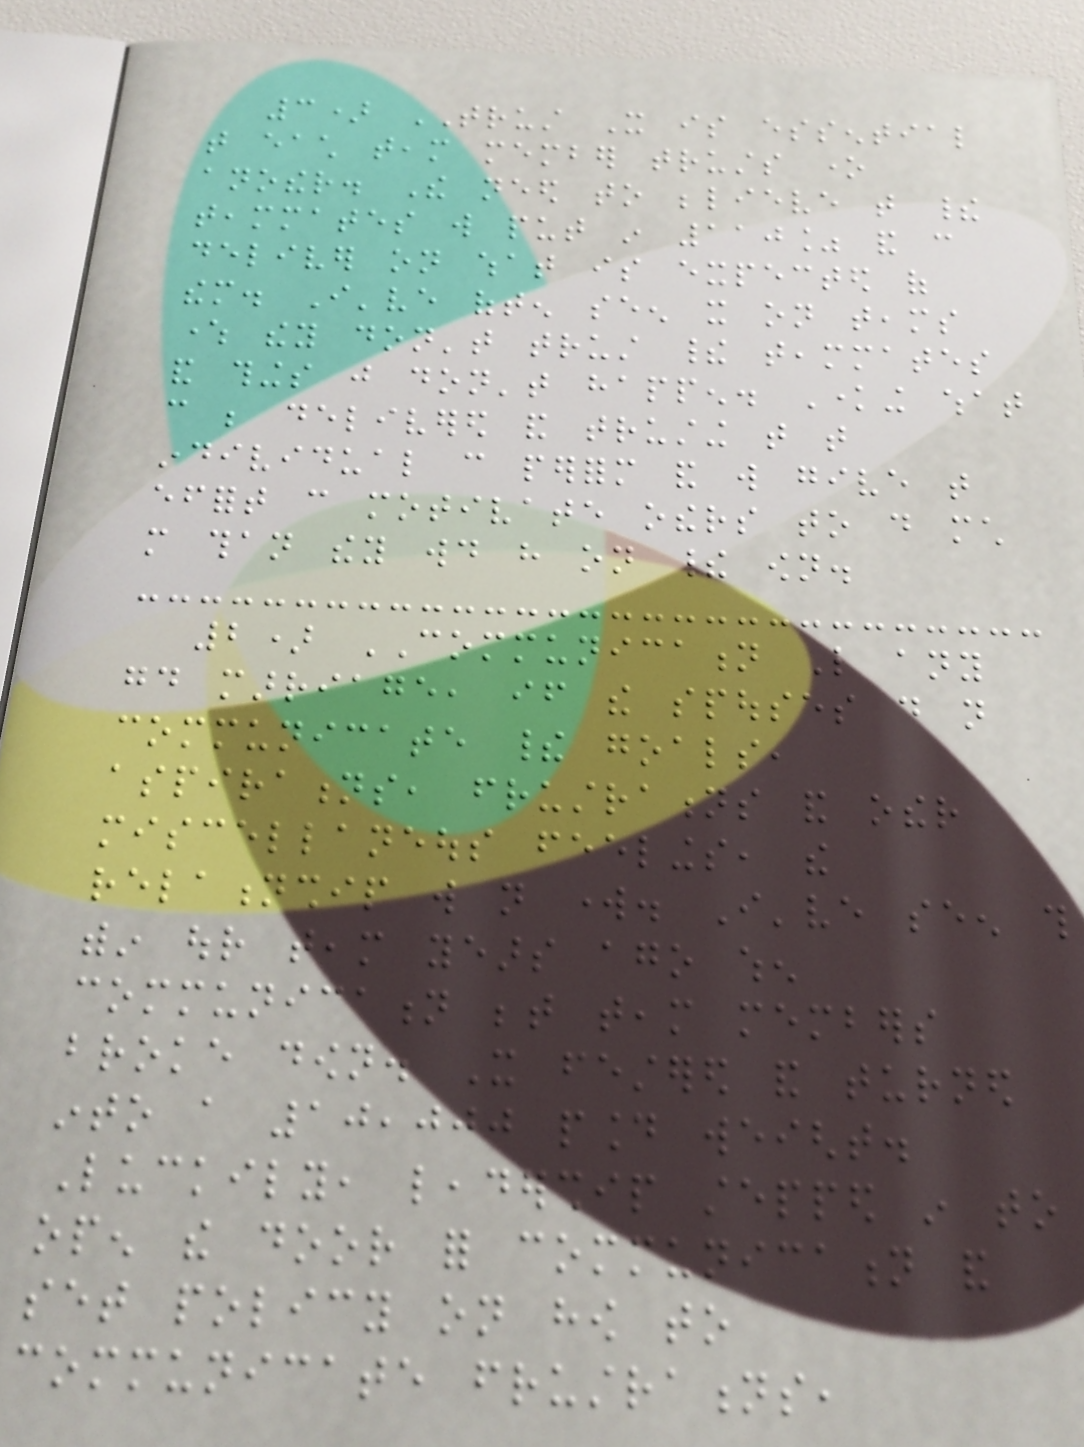3) TRUST It is essential
that each team member trusts one
another. The need to believe that their
teammates will put in 110% and can
deliver on what is expected of
them. I've often seen it on teams
where they don't trust their teammates
and things just don't happen. Knowing what
can be delivered and trusting that that
individual can perform and will give that
effort can motivate others to do much
more than they would have on their own.
2) COMMUNICATION Like any
good marriage, if the spouses do not
communicate their goals,
aspirations, frustrations and other
miscellaneous feelings, the
relationship will not work. I've seen this
within our team years ago when
communication between team members
broke down. It festered and turned
into a 10,000 pound weight.
Luckily, leadership stepped in to
open the door for communication and
set policy on how to
communicate frustrations,
